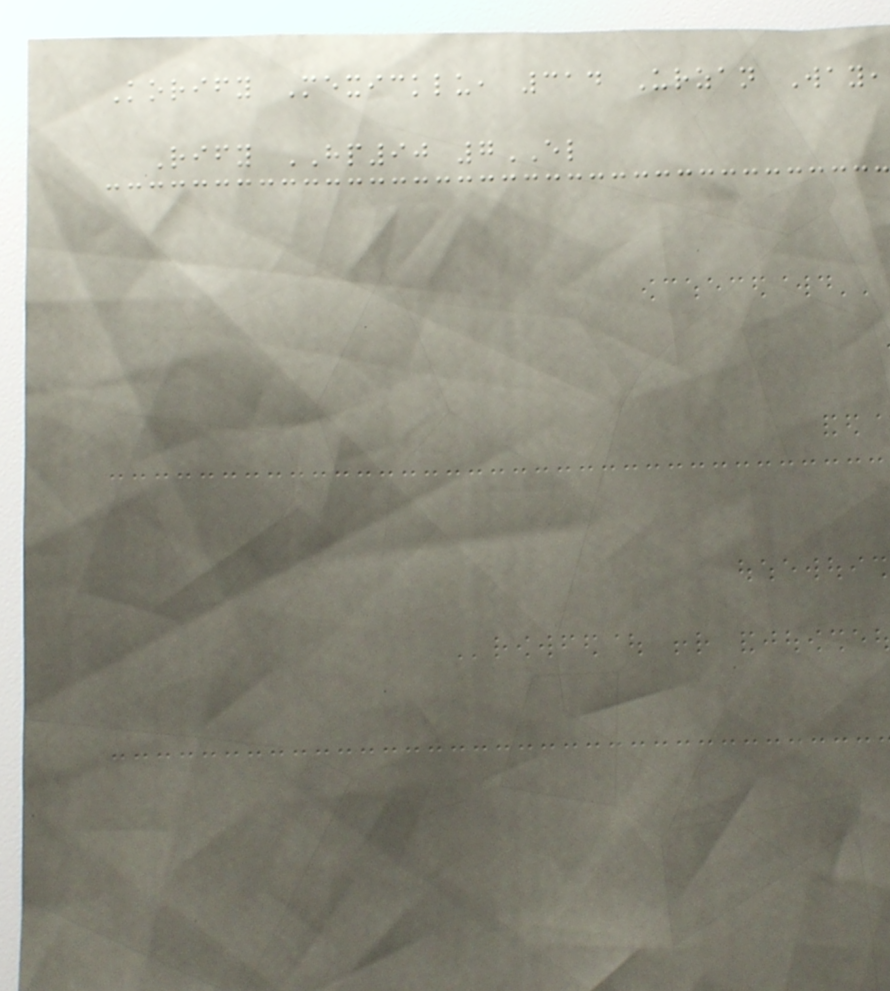Korify Mexicklu, 314 Urzan Way,
Rify HP90 7EL
